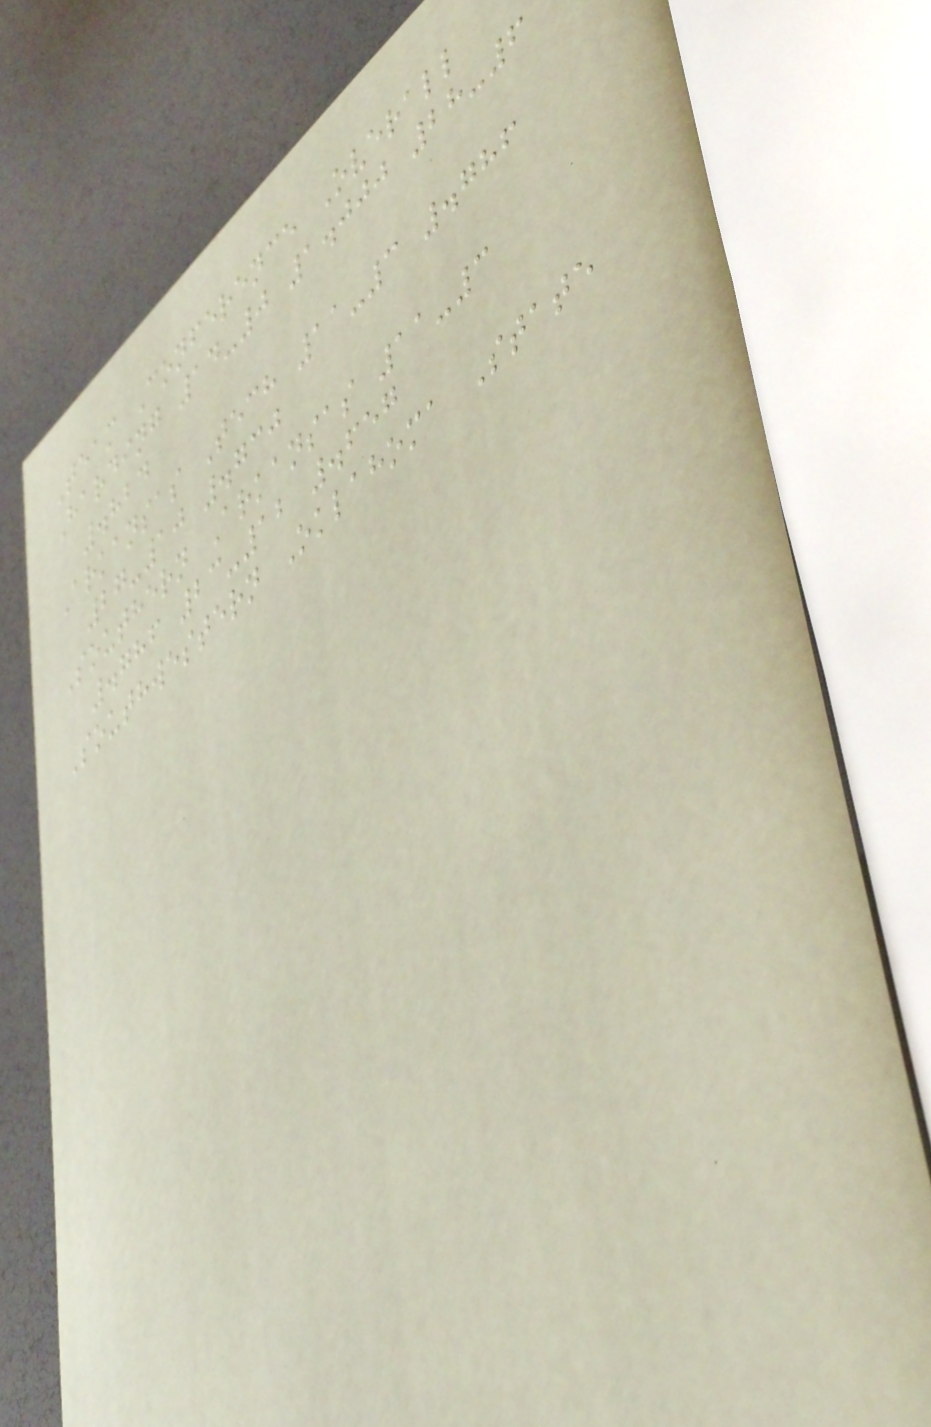Team Conference Overall
Harding 14-0 1.000 28-6
.824
Arkansas Tech 11-3 .786
27-10 .730
Southern Arkansas 11-3
.786 23-12 .657
Southwestern Oklahoma State
